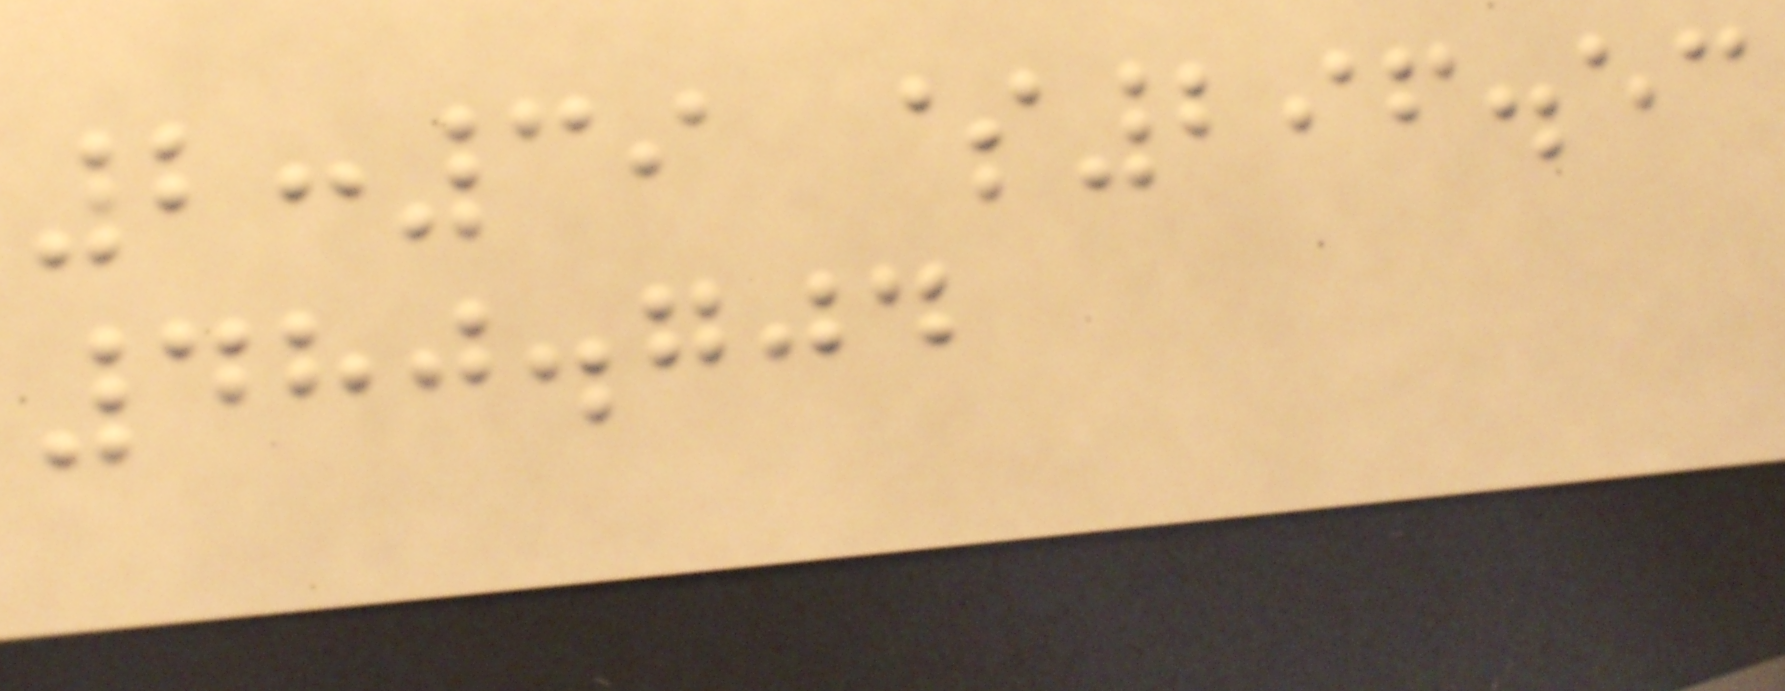2:39 $296.53
480.704
